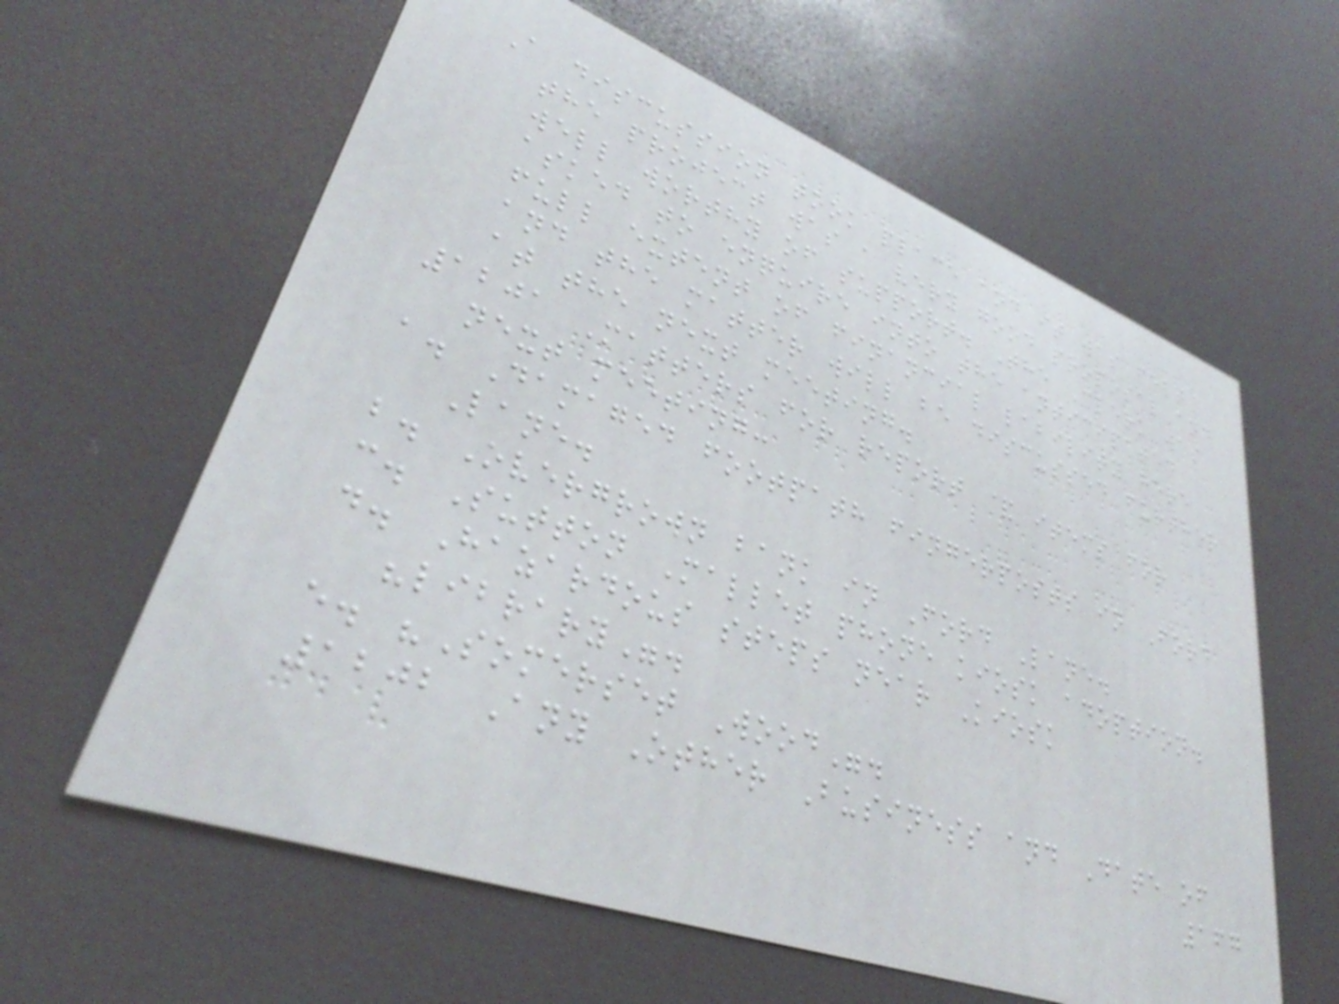A discussion took place and it was felt
the project was a very good proposal and
well worthy of support. The Clerk was
asked to enquire into the anticipated
full extent of financial lability here
and the matter will be discussed further
at the next meeting.
1201 Matters for report & items for
next meeting:
a. Damaged footpath fingerposts in Ford
Lane.
b. Overgrown bank in Ford Lane.
c. Sutton Mallet phone kiosk adoption.
d. Hazardous steps near Kiosk
"library".
e. "Somerset Wood".
1202 Any Other Business and Date of
167
